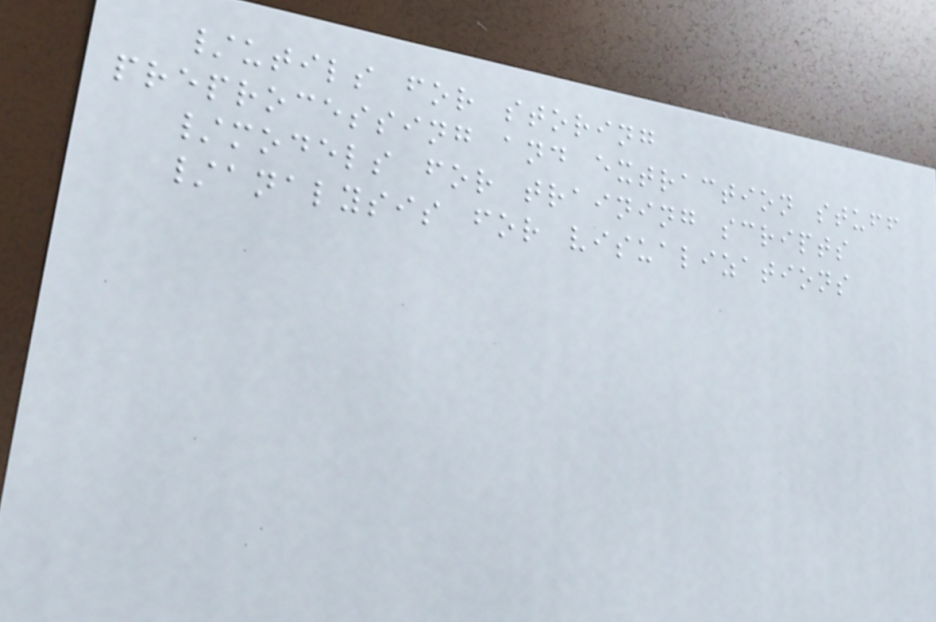/utils for storing
preprocessing and extraction stuff
/models for training scripts
/analysis for visualizations
